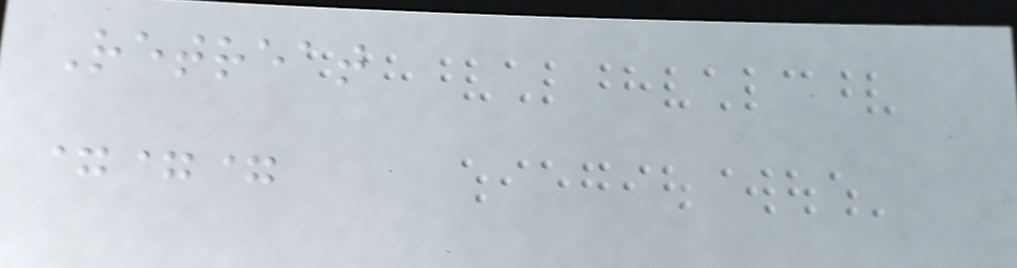Retreat
===
